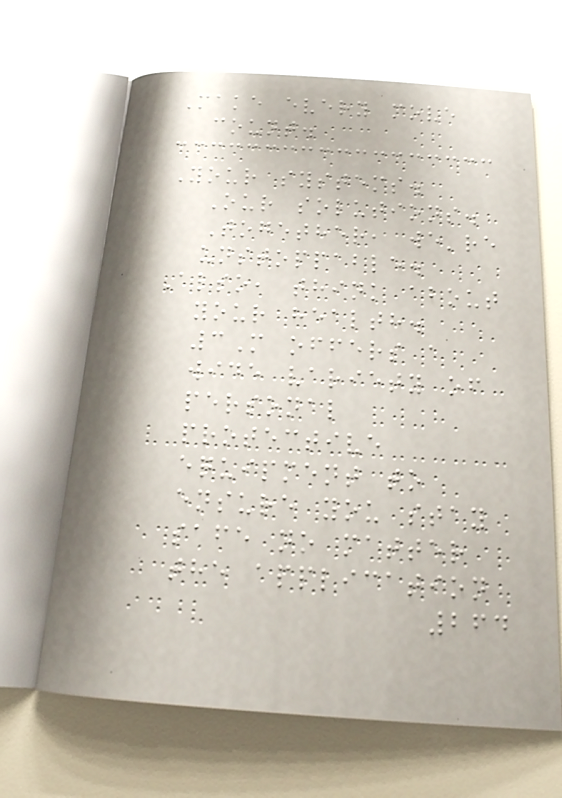Make every move
count.
Your systems.
Our solutions.
Together, we're
unstoppable.
Also, think about
your health.
3M offers a
wide variety of
personal
protective
equipment to
ensure you stay
safe no matter
the application
264
